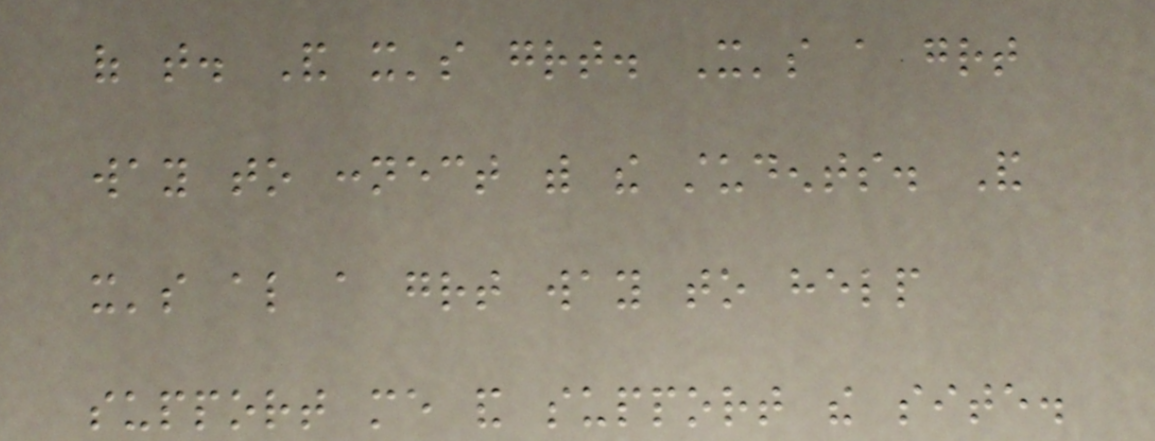of that. And it's great. It's a great
way to connect with the students. And
it's also a great way to help
support me and support the site.
